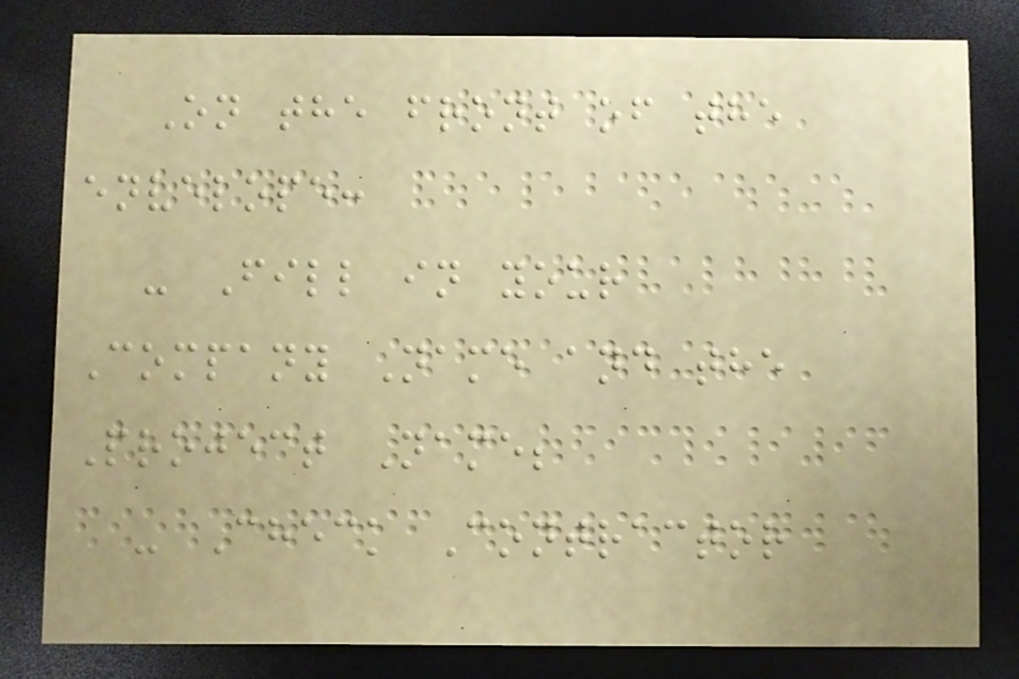On the front of the
envelope:
- Fill in your
Company Name and the
Project Name;
- Check Contractor
